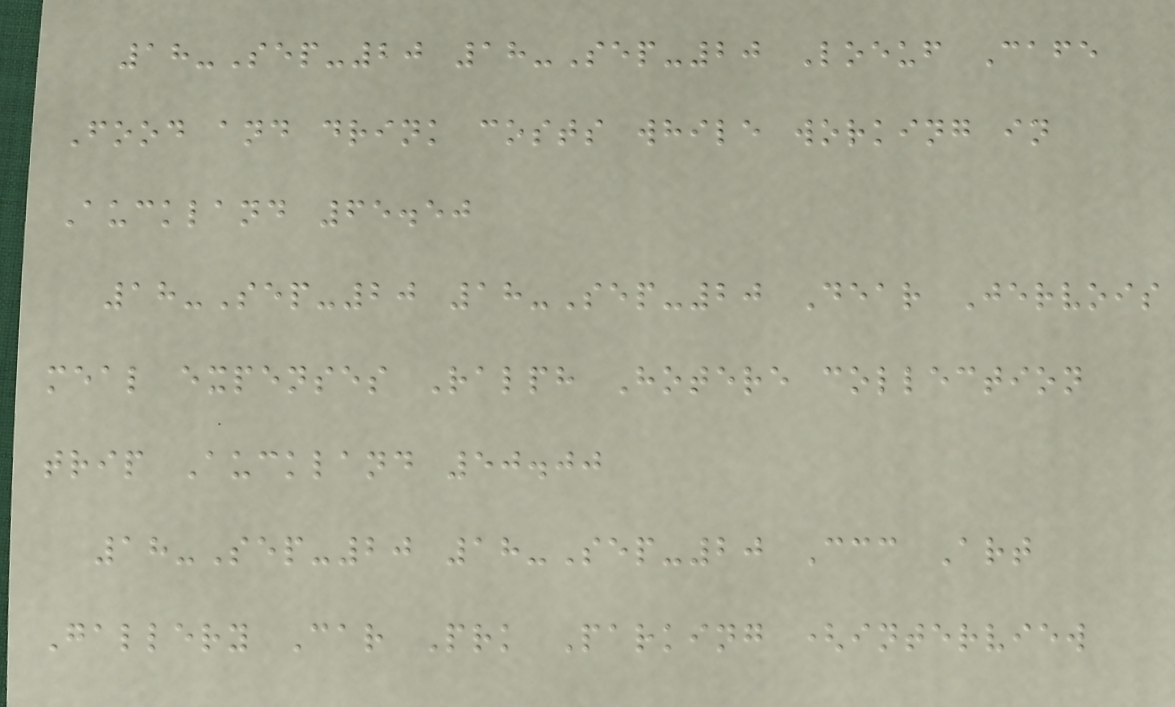18-Sep-20 18-Sep-20 Loeuf Cafe
Food and drink costs while working in
Auckland 65.50
18-Sep-20 18-Sep-20 Dear Jervois
meal expenses Ralph Hotere collection
trip Auckland 50.00
18-Sep-20 18-Sep-20 Ccc Art
Gallery Car Prk Parking (interview
